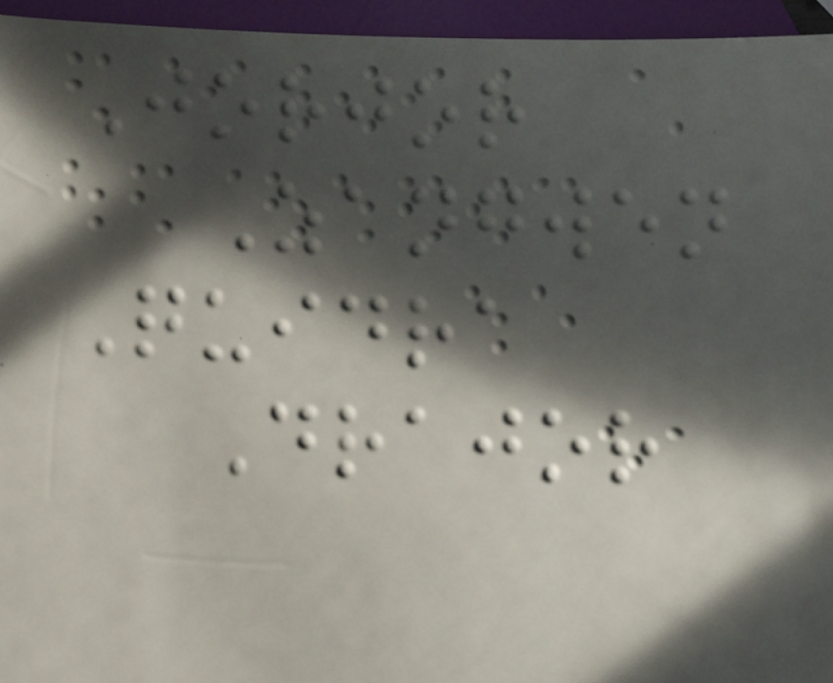Jorjor
Zangwen
Quidra
Drajor
